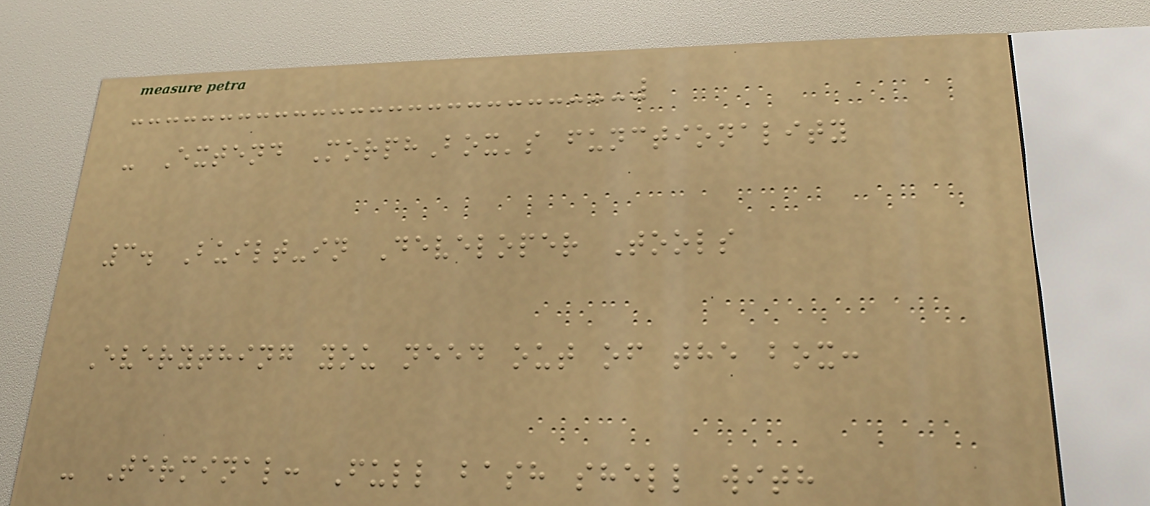- Extend MorphBox's functionality
3. Built-in Developer Tools
Everything you need out of the box:
- Terminal: Full bash shell with
